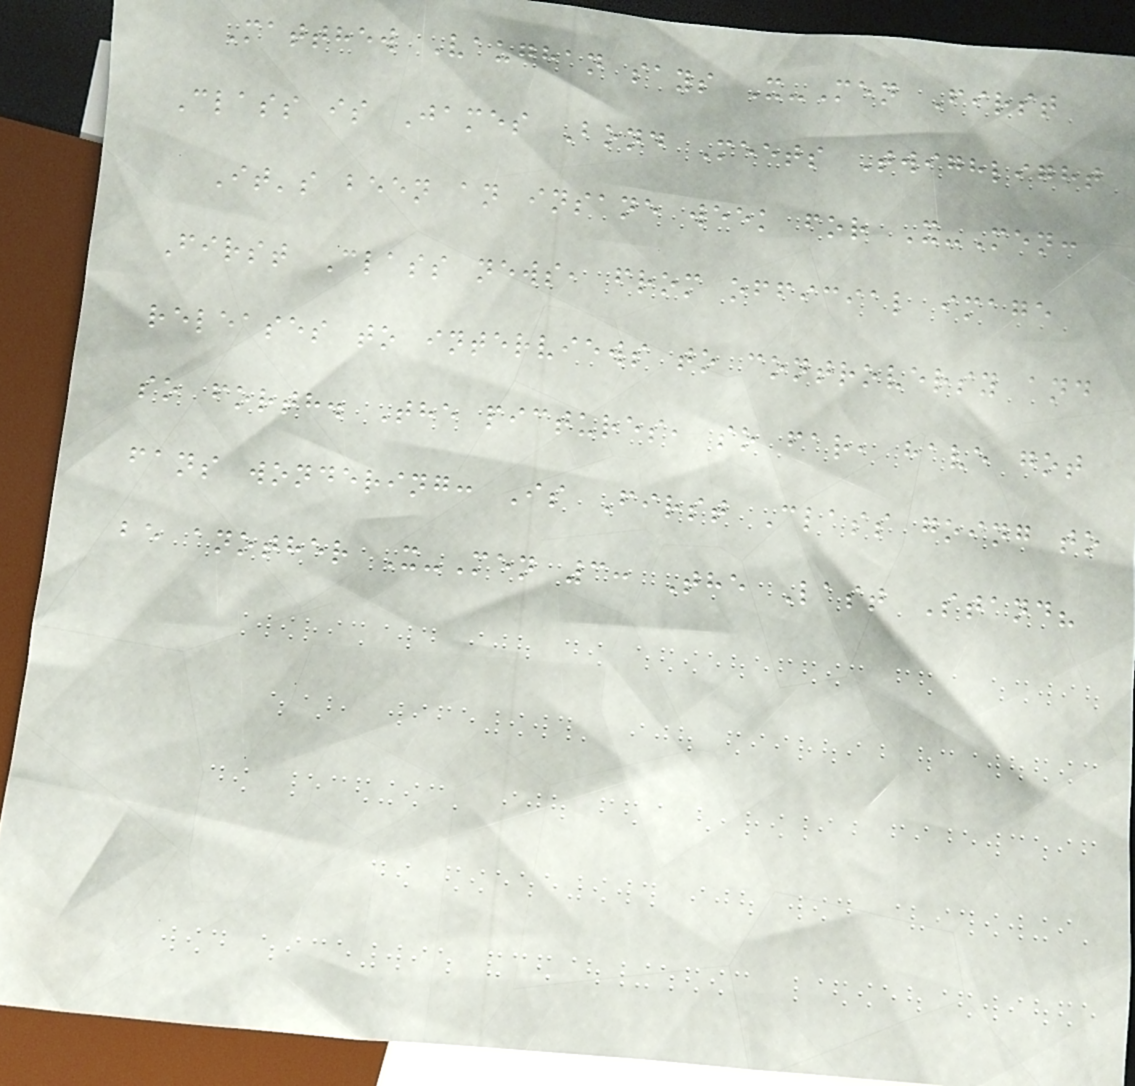Matthew Vaughan says X-Men First
Class is James Bond Meets Twighlight
It's been an insane week for X-Men:
First Class news, from official image
releases to interviews to controversy and
so forth. The pictures, so far, have got
fans wondering: Is First Class going to
be another X-Men 3: The Last Stand?
